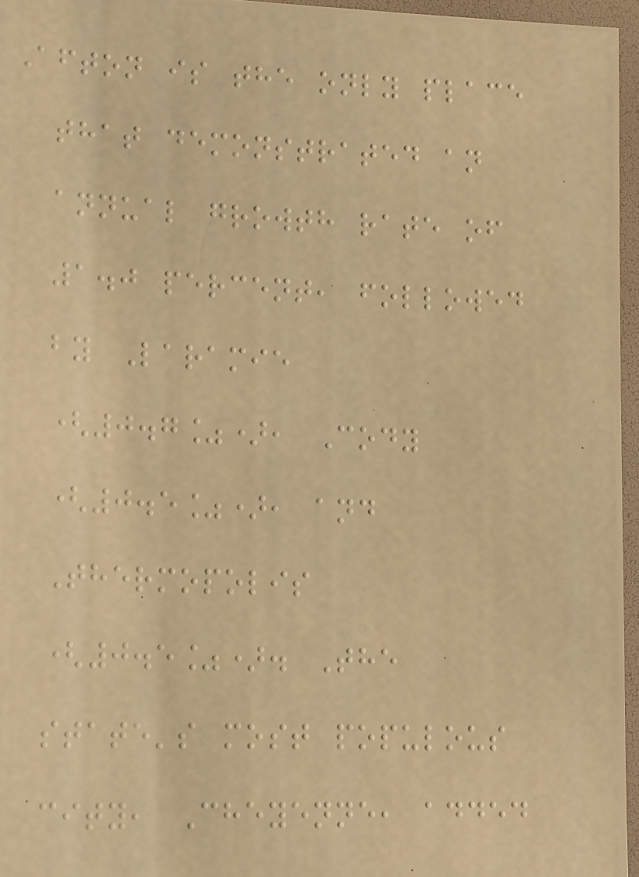Afton is the only place
that demonstrated an
annual growth rate of
1.0 percent, followed
by Laramie
(0.7%), Cody
(0.5%), and
Thermopolis
(0.5%). The
state's most populous
city, Cheyenne, added
